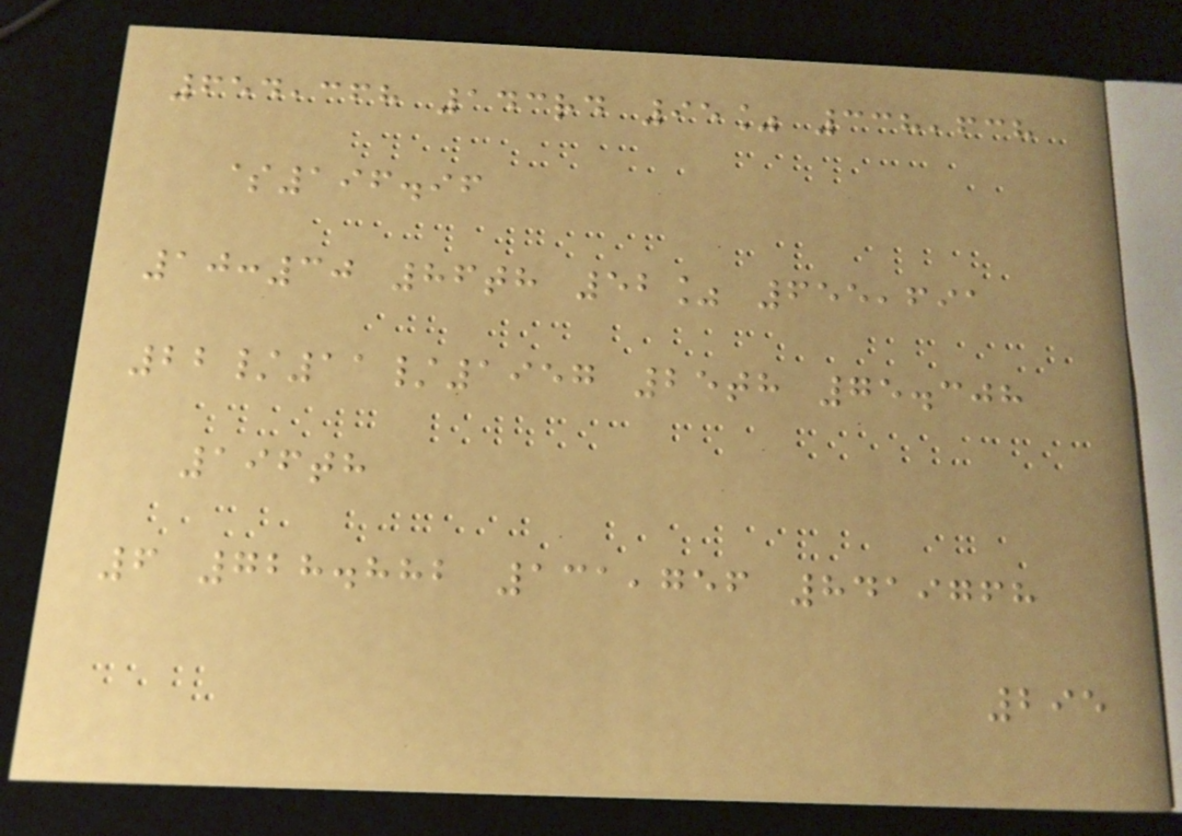654,368 143rd 95% 338,638
$196.96
10:30 86th 52% 655,691
22/11/1957 25th 75.308
196th
6 728.882 131,756 8419768
295
